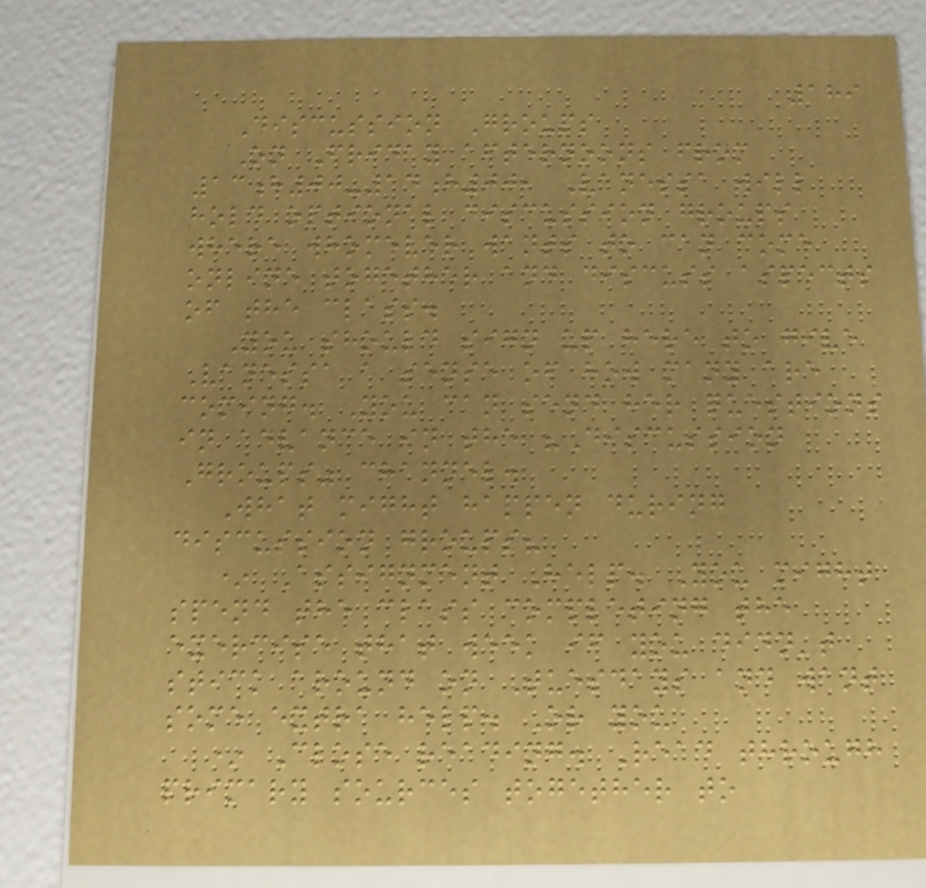189
Discussion Groups
On Friday afternoons from
13h00-14h00, Vanessa will
hold optional discussion groups
where whomever wants to can come
online together and discuss aspects
of the class.
You should sign up here to give
Vanessa a sense of how many are
coming. You can send her questions
in advance in the "Discussion
Groups" channel.
What might happen during
discussion groups?
* Assignment Help. You might
spend the class completing the
exercise that week if you didn't
stick around on Tuesdays and want
some extra help. Or you
* Close reading. Read through
primary sources together to
